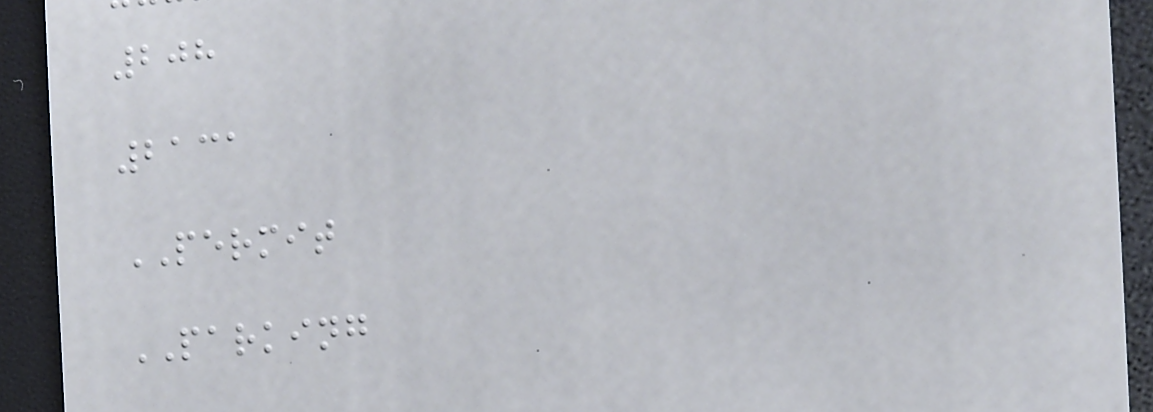208
2131
PERMIT
PARKING
